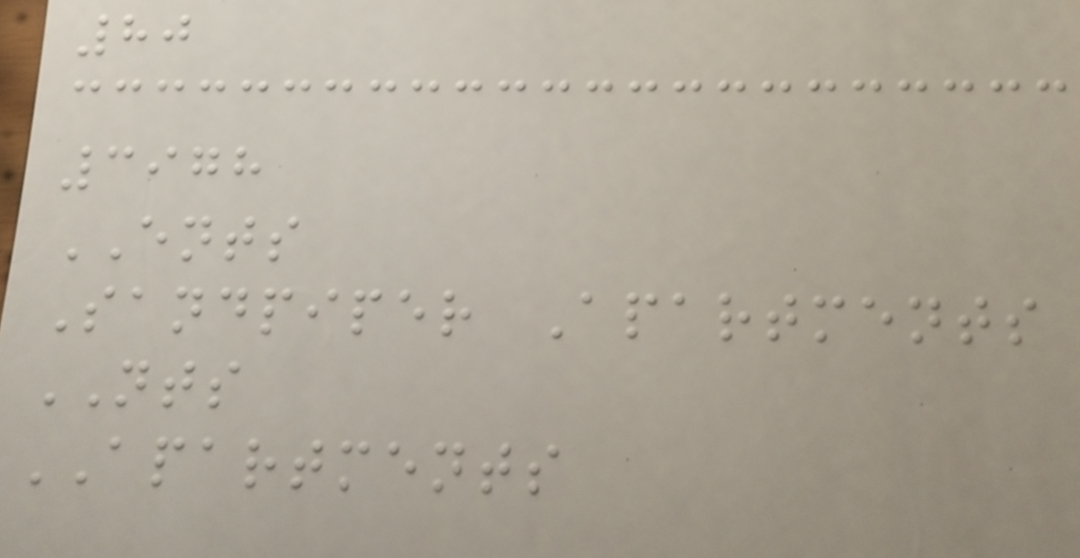80
3978
ENTS
Sandpiper Apartments
NTS
APARTMENTS
